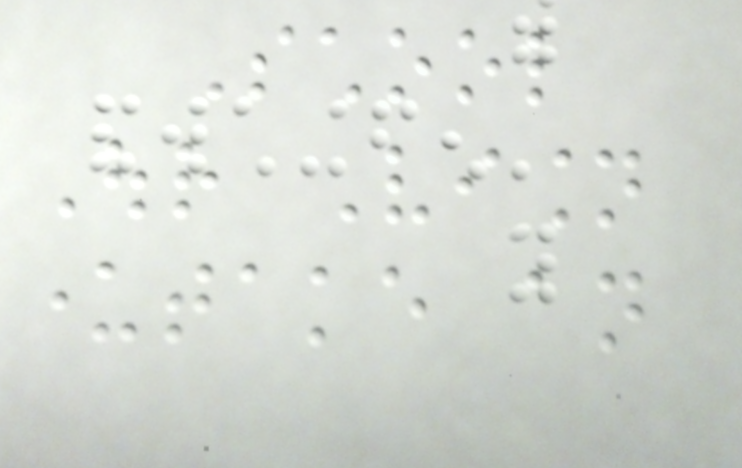School
Our Vision
undertake an
